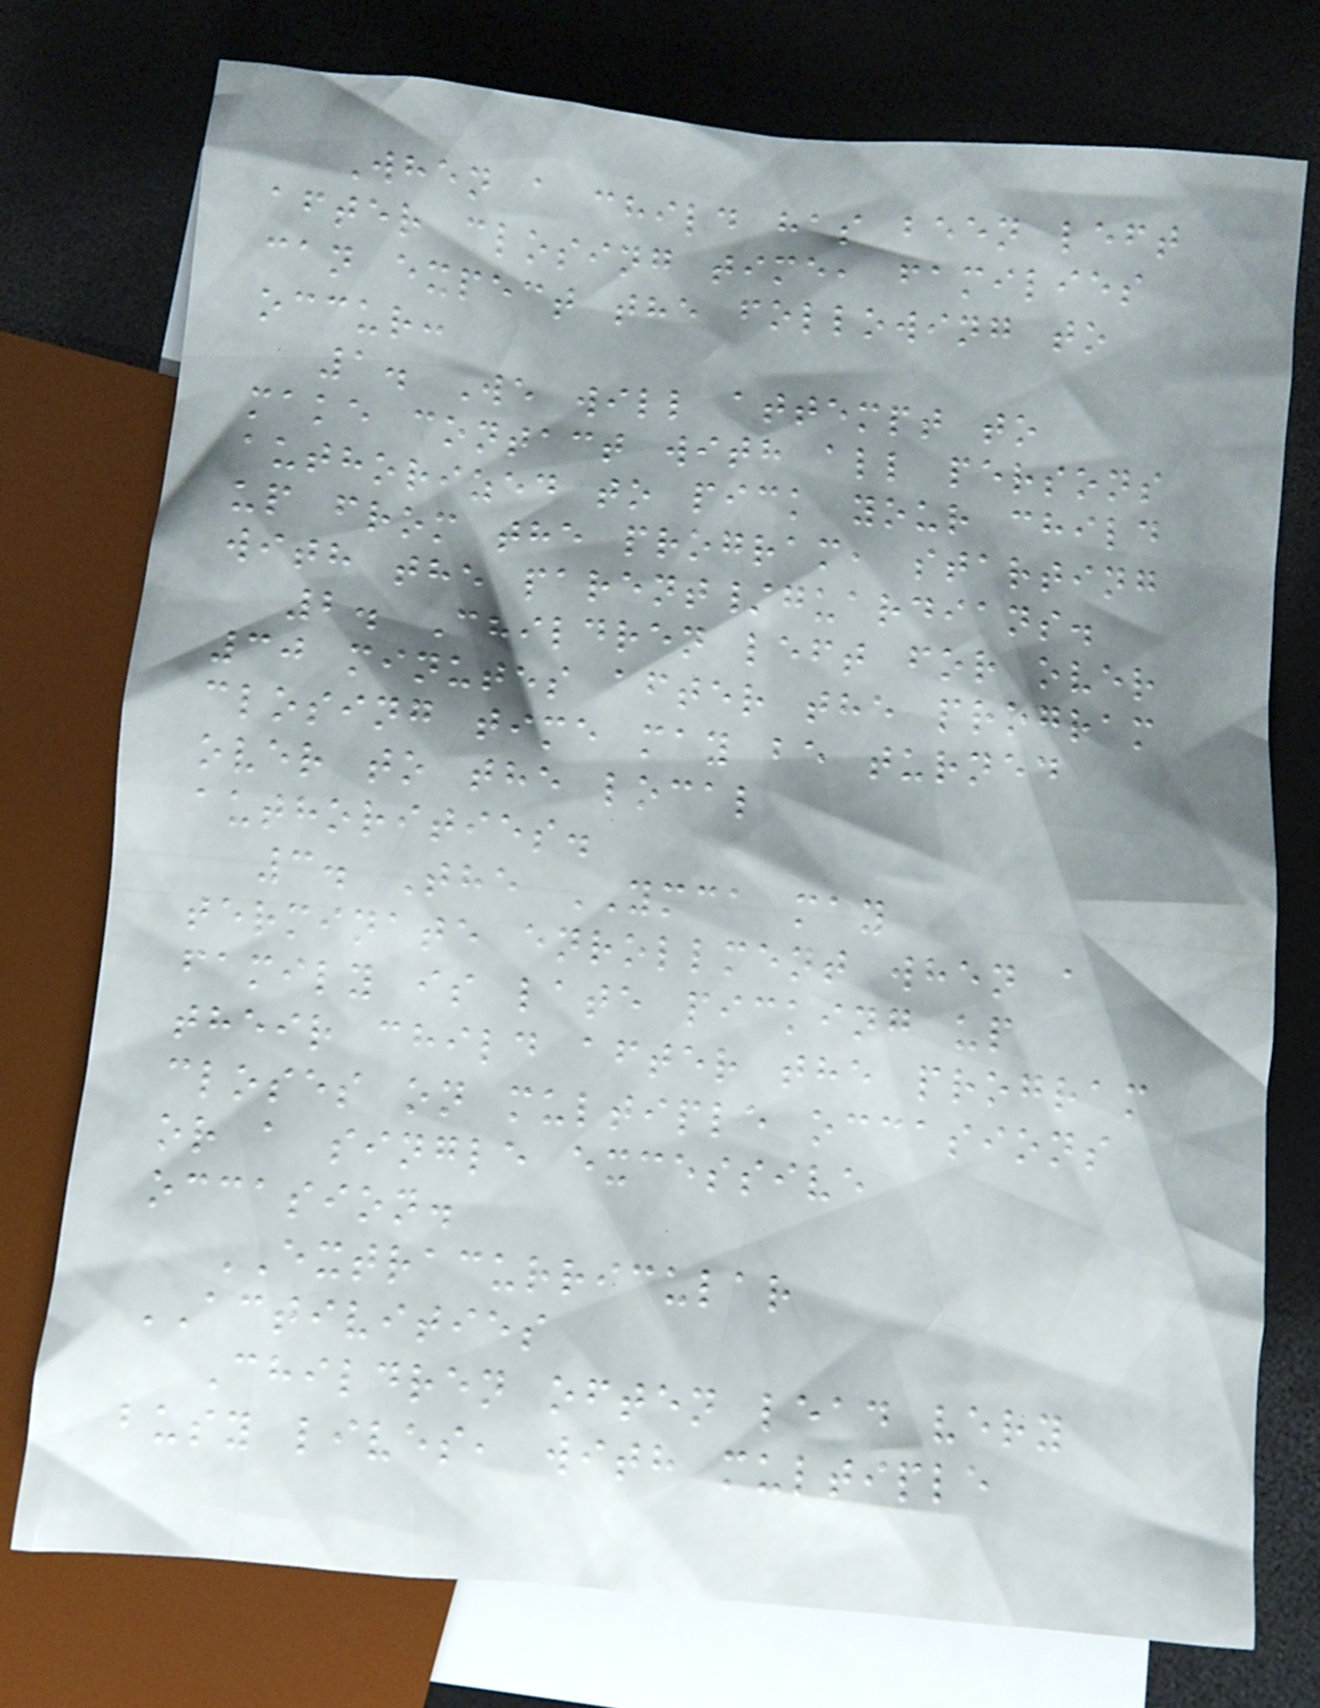When a child has been left
after closing time, families
can expect the following to
occur:
1. We will attempt to
make contact with all persons
authorized to pick your child
up from the program, starting
with the parent/guardians.
2. Children left for over
30 minutes after the program
closing time may be turned
over to the local
authorities.
3. The YMCA may
terminate enrollment when a
family is late picking up
their child after the program
closes on multiple occasions
or a single excessive
occasion.
EXTRACURRICULAR
ACTIVITIES
Children often lead very
busy lives, with multiple
